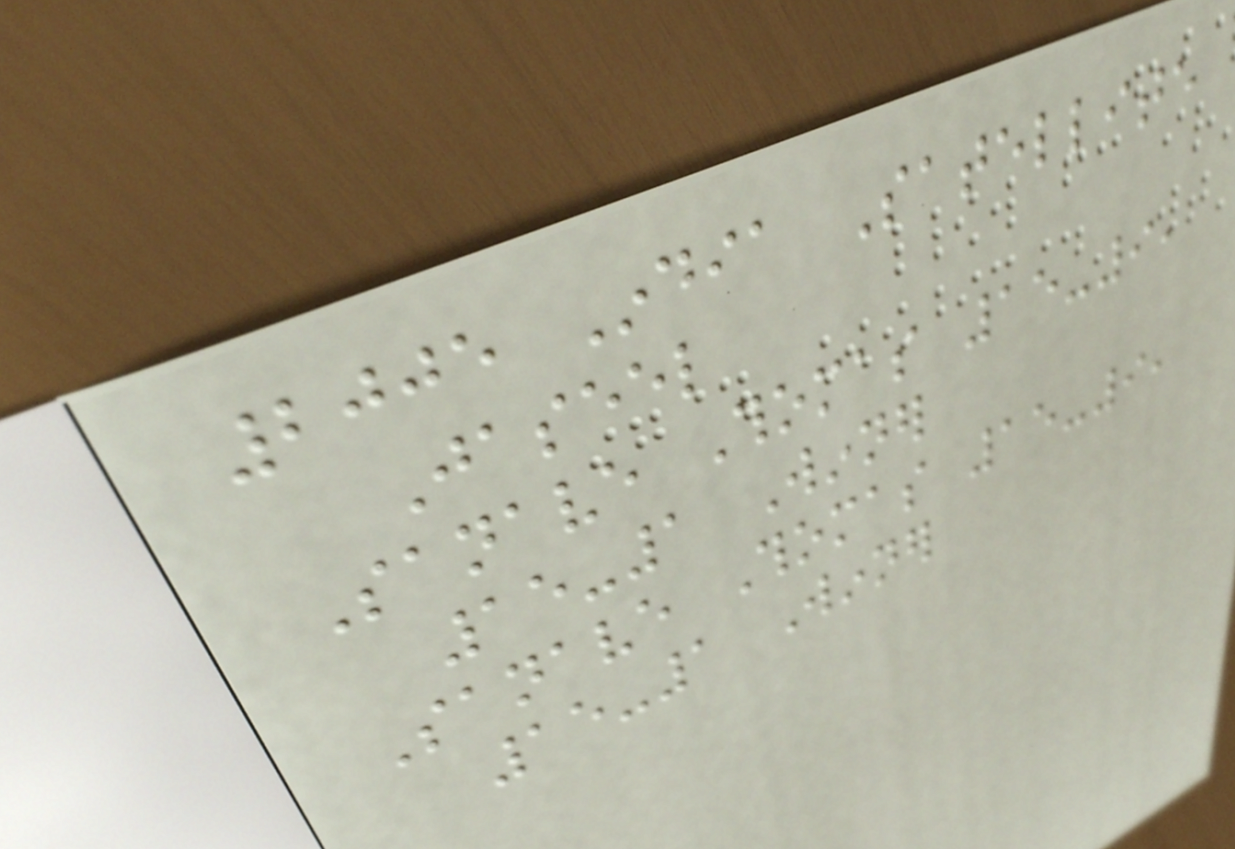2005 India Satellite
Jaseel
Sanave Thomas 15-9,
15-1 Winner
Sanave Thomas 15-9,
15-1 Winner
